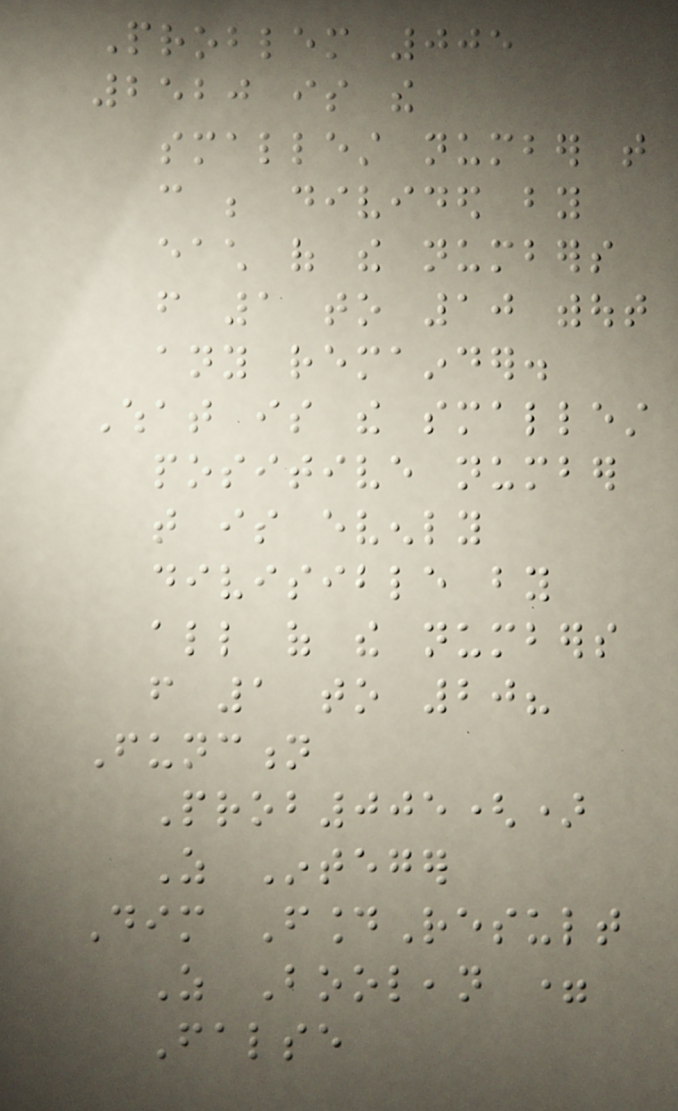Problem 005
2520 is the
smallest number that
can be divided by
each of the numbers
from 1 to 10 without
any remainder.
What is the smallest
positive number
that is evenly
divisible by
all of the numbers
from 1 to 20?
Function
Prob005()
As Integer
Dim FoundResult
As Boolean =
False
